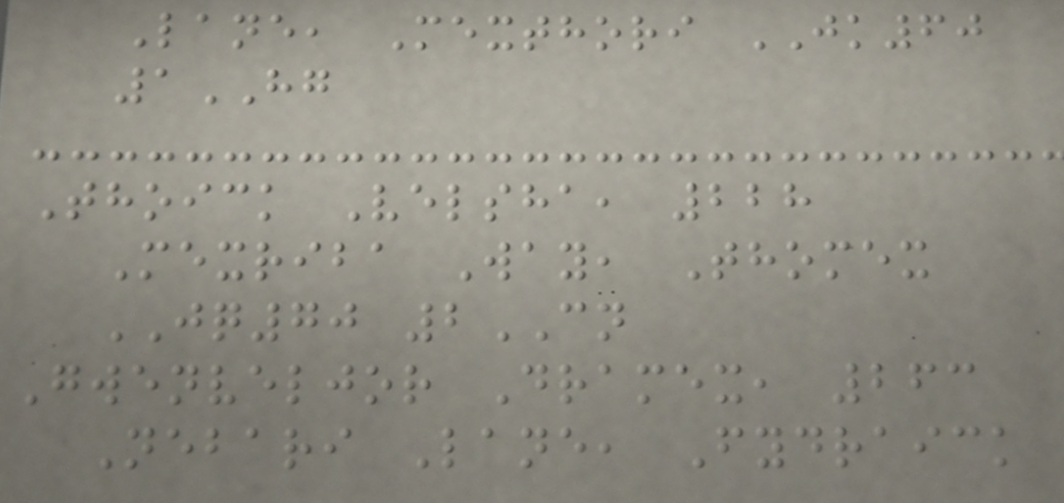Lane, Mexthori JK60
1HG
Thoick Velsha, 228
Mexriba Way, Thomex
JQ70 2CN
Gwenveljor Dramex, 263
Nebari Lane, Fydraick
